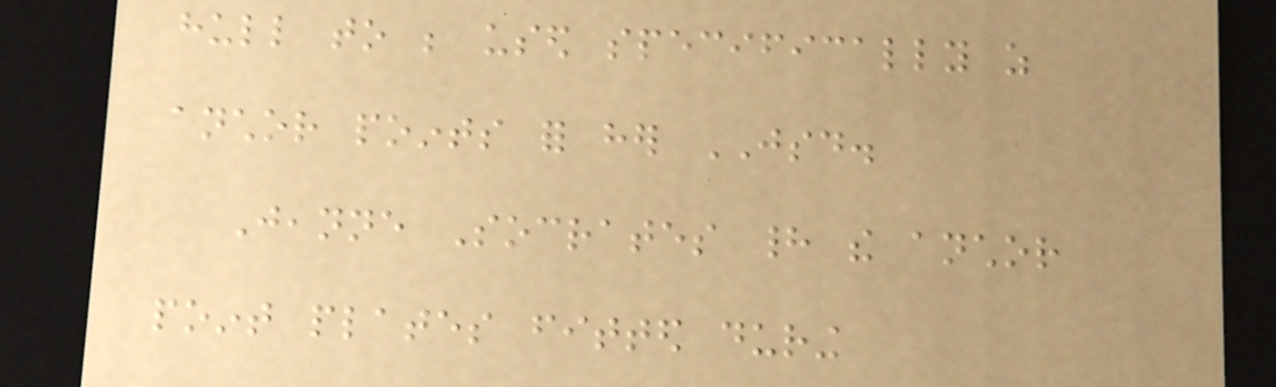hull to be used specifically as
anchor points for her JSD.
Jeanne Socrates had the anchor
point plates fitted during
